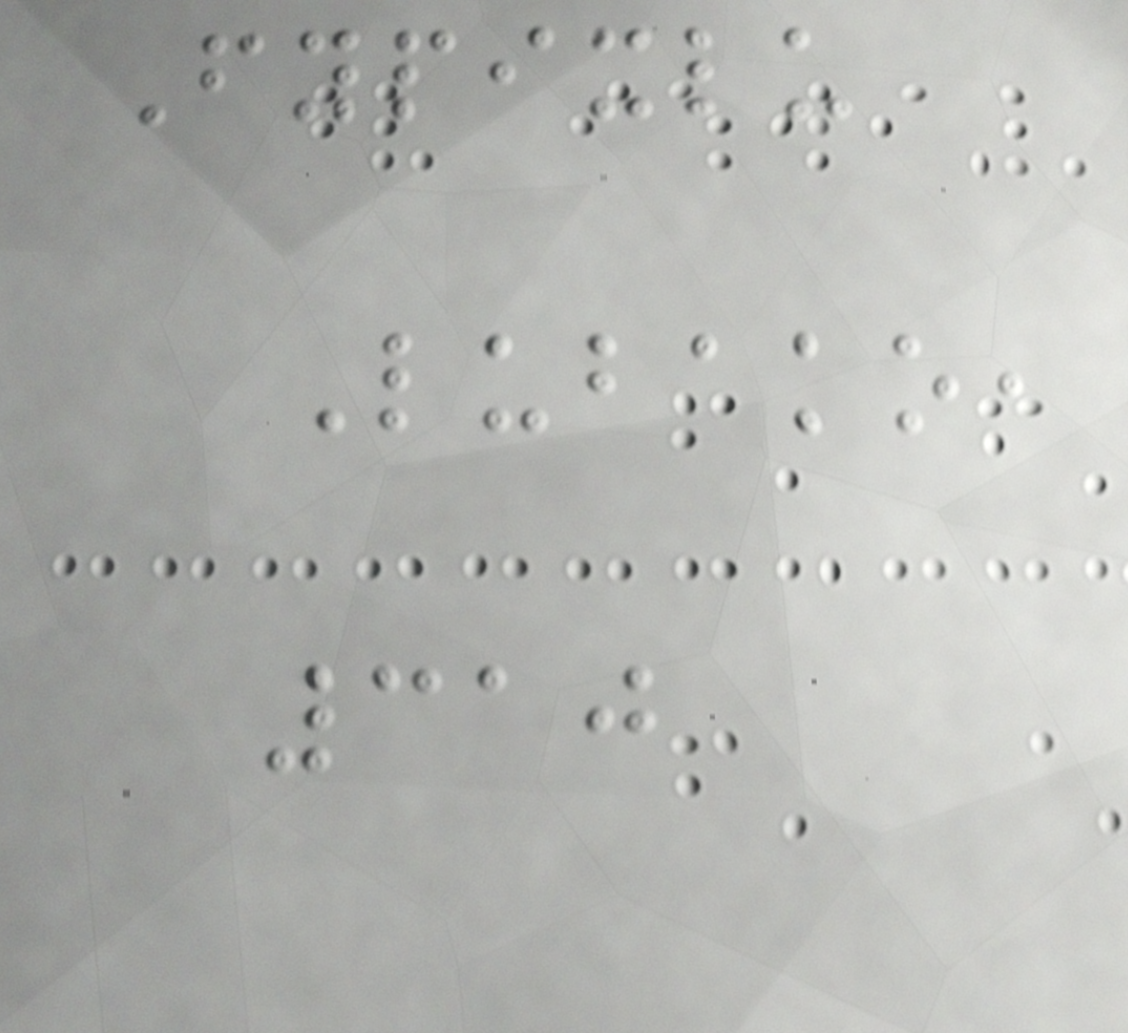Fypixlu
Lubako,
310
